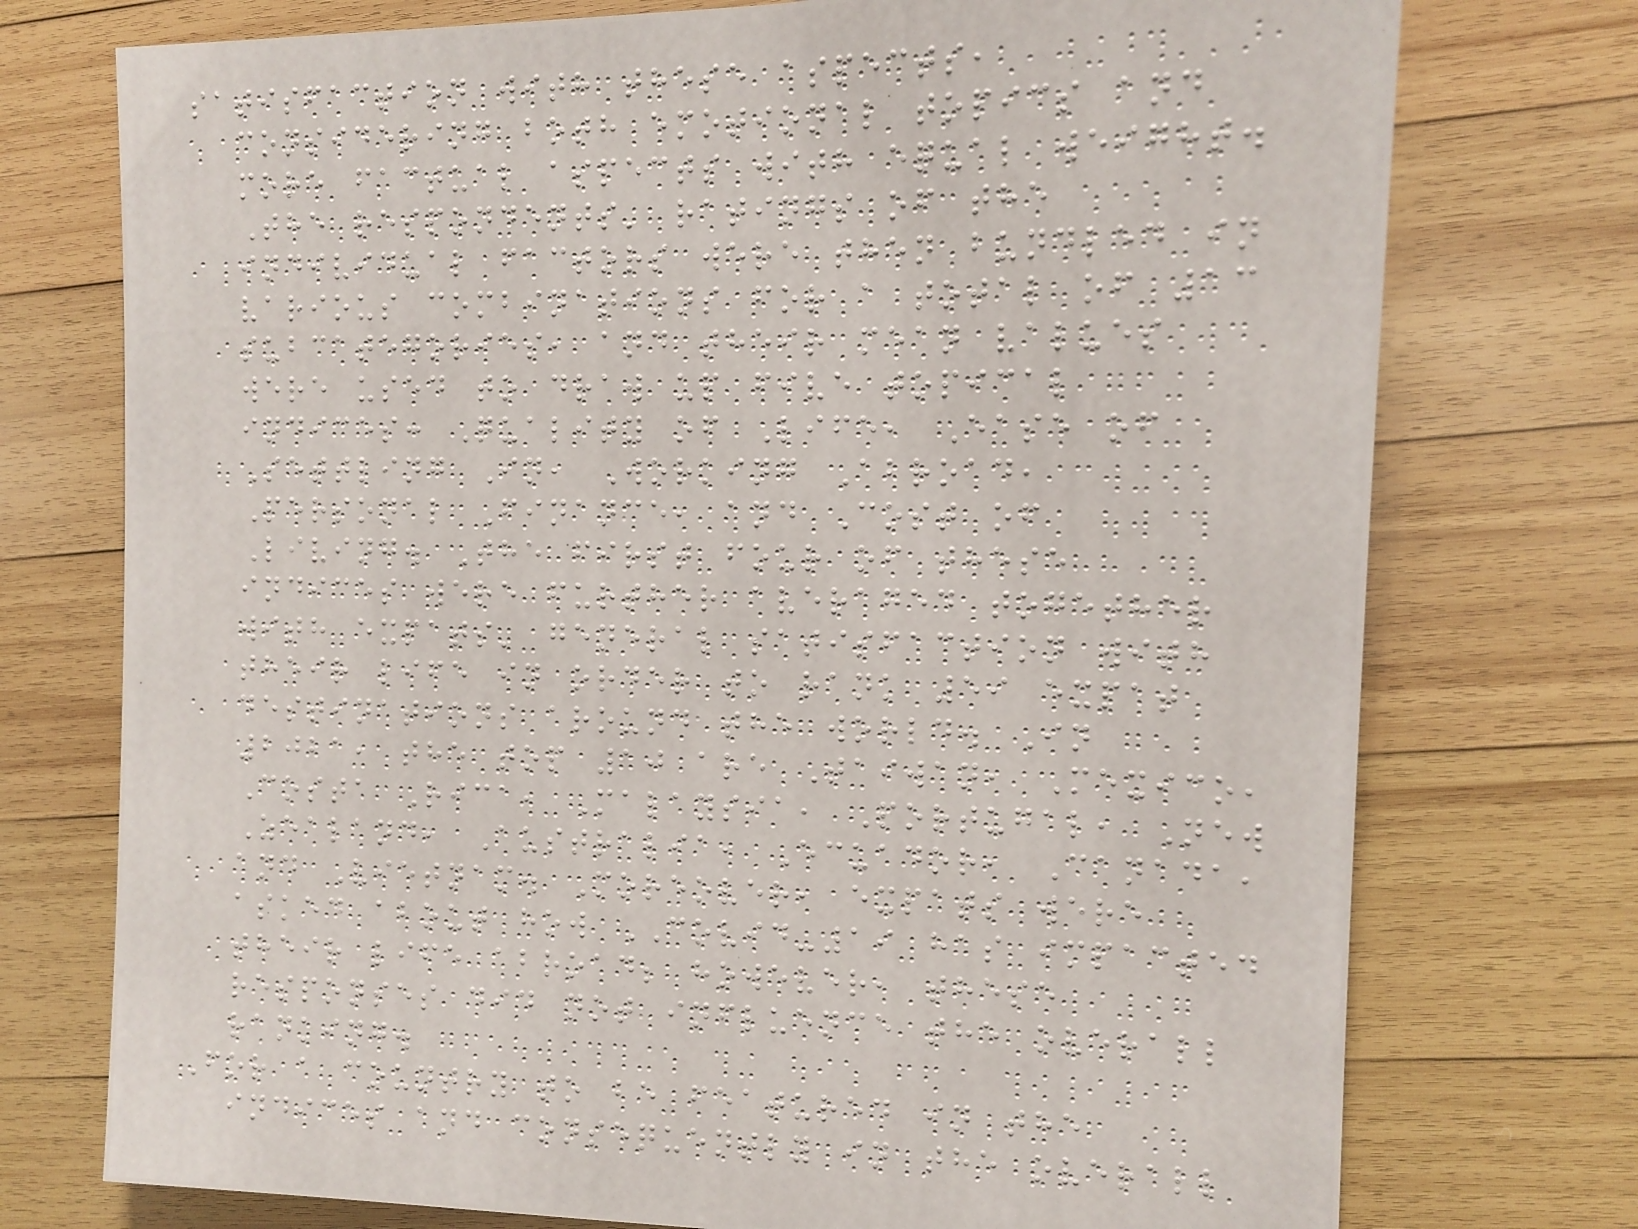satisfaction with these aspects,
considering both emotional topics and
more factual aspects with equal weight.
The respondents' ratings of the
individual factors were then bundled in
various combinations for a total of 13
subcategories, and their mean values
were used to draw up five topical
indices: Quality of Life, Ease of
Settling In, Working Abroad,
Personal Finance, and Cost of
Living. The first four of these
indices were further averaged together
with expats' general satisfaction with
their life in order to rank 59 expat
destinations around the world. In
2021, the top 10 are Taiwan, Mexico,
Costa Rica, Malaysia, Portugal, New
Zealand, Australia, Ecuador, Canada,
and Vietnam. Moreover, expats were
asked about how COVID-19 has impacted
their life abroad; however, these
responses did not influence the overall
ranking.
For a country to be featured in the
indices and consequently in the overall
